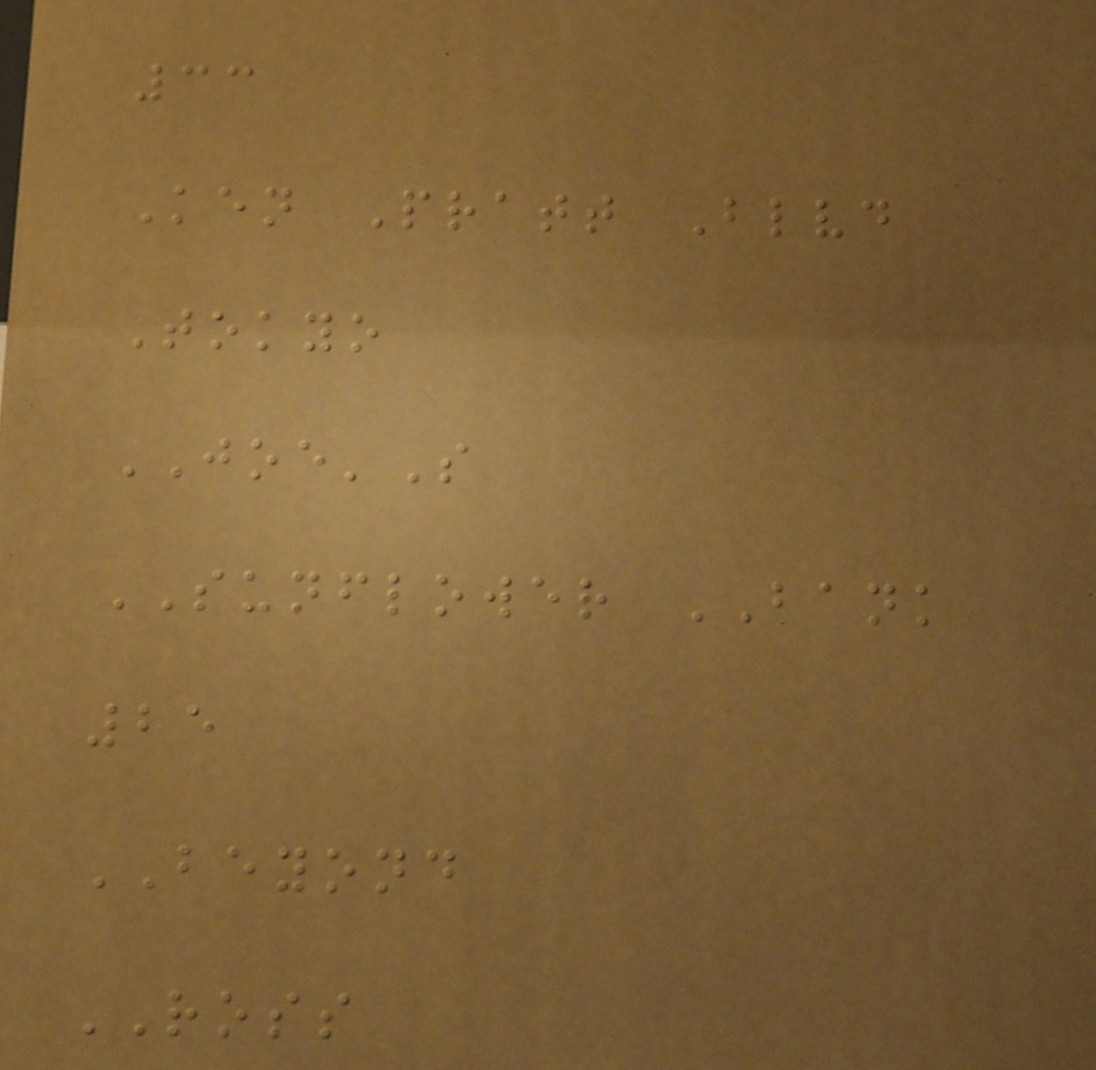33
Ken Pratt Blvd
Tokyo
JOE'S
SUNFLOWER BANK
25
BEYOND
ROSS
